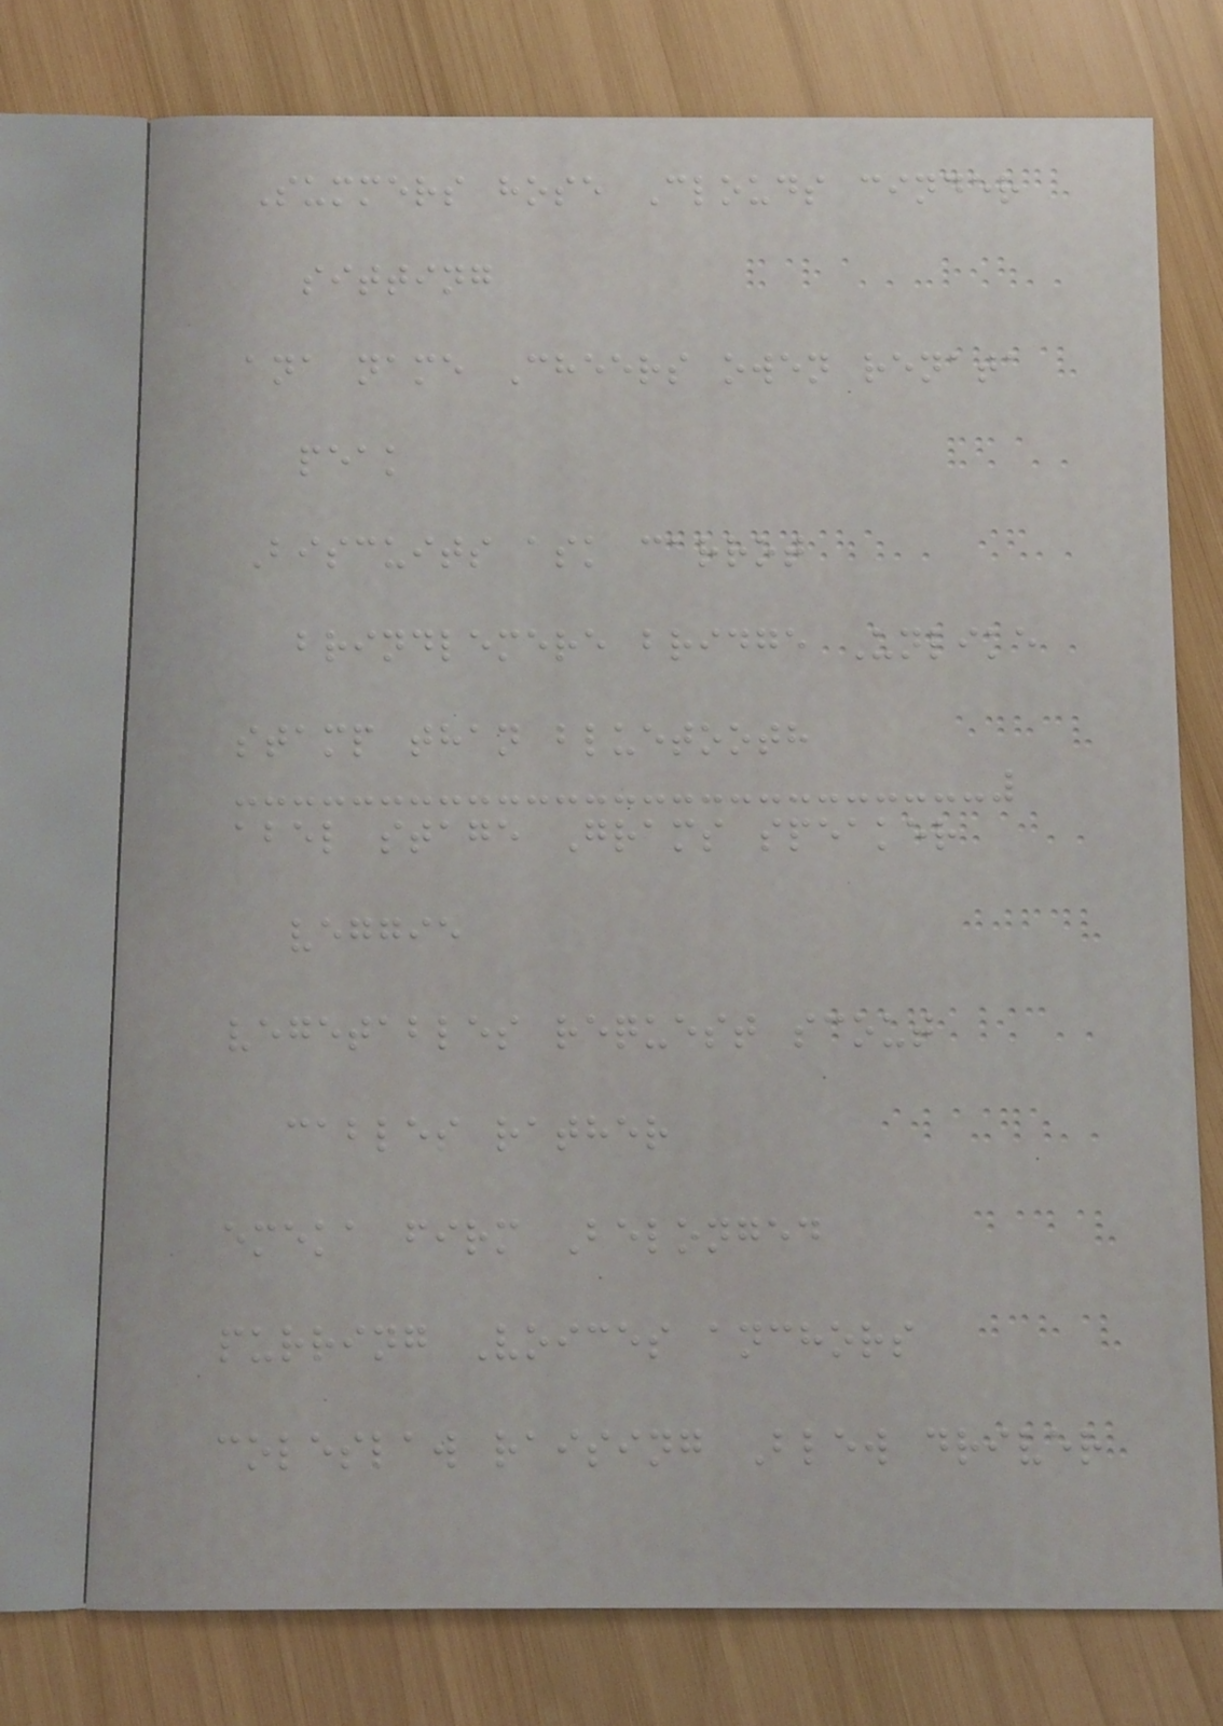Summers hose Clouds cinder
sitting
ana name Cheers owen renata
peak
Biscuits ask carrot
brindlemere bridge Unlike
stamp than bluetooth
abel stage Grams speaker
veggie
vegetables request scout
cables rather
emeka firm Belonged
purring Voices anchors
coleslaw raising Blew driver
